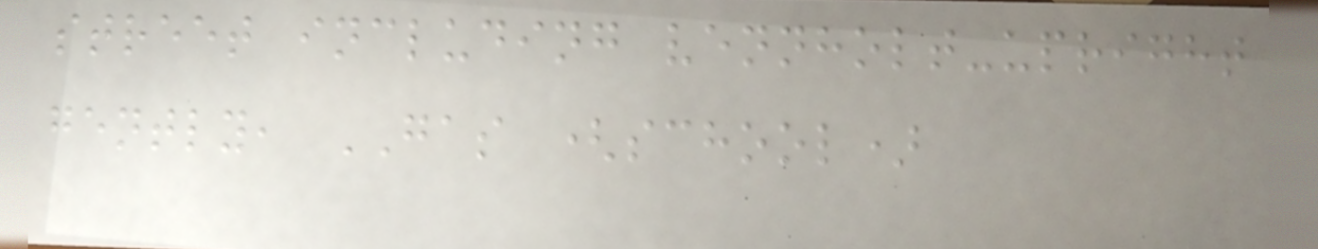street including vennholt-upright
gently, GAS (school)
